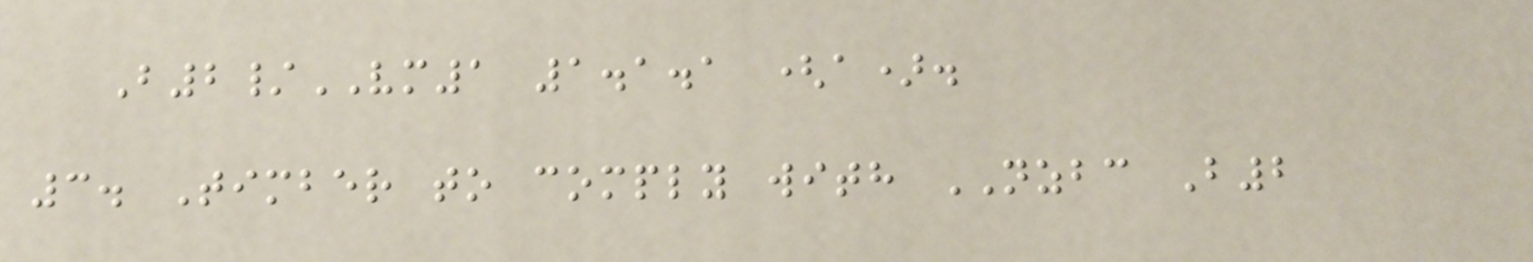B2/VM1 1.1.1 (a).
3. Timber to comply with NZBC B2
